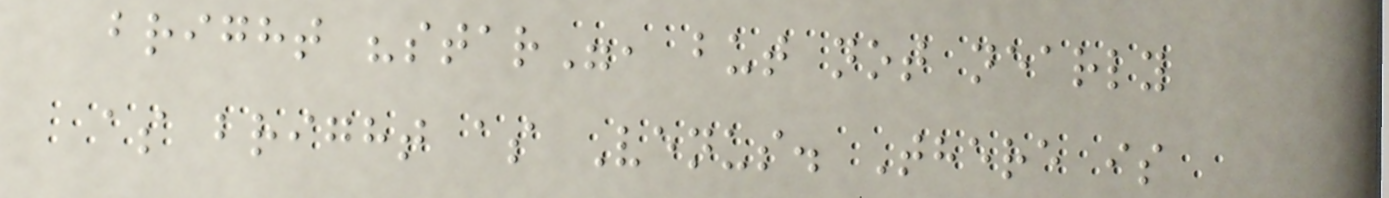bright "star", but not nearly
as bright as Venus. There is
